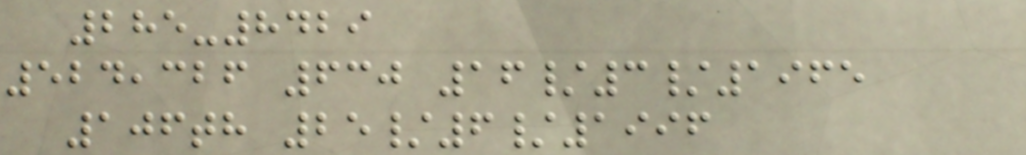285-8429
524,326 630 16/3/1965
106th 25/6/1996
